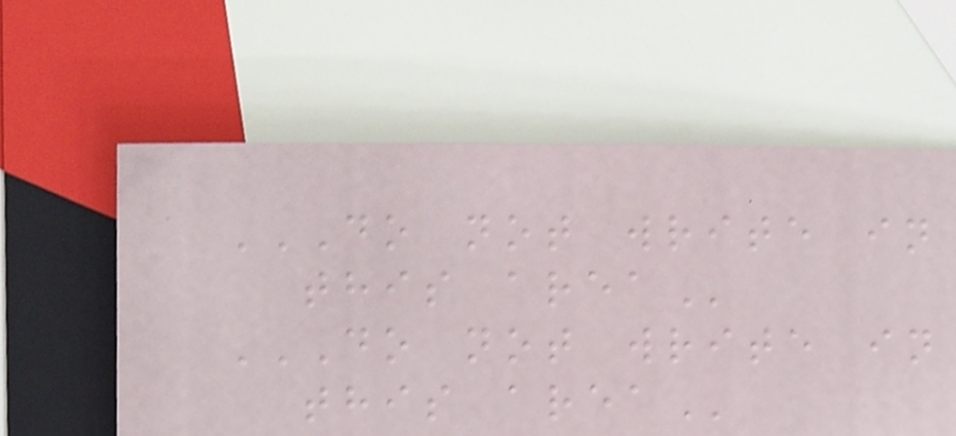DO NOT WRITE IN
THIS AREA
DO NOT WRITE IN
THIS AREA
